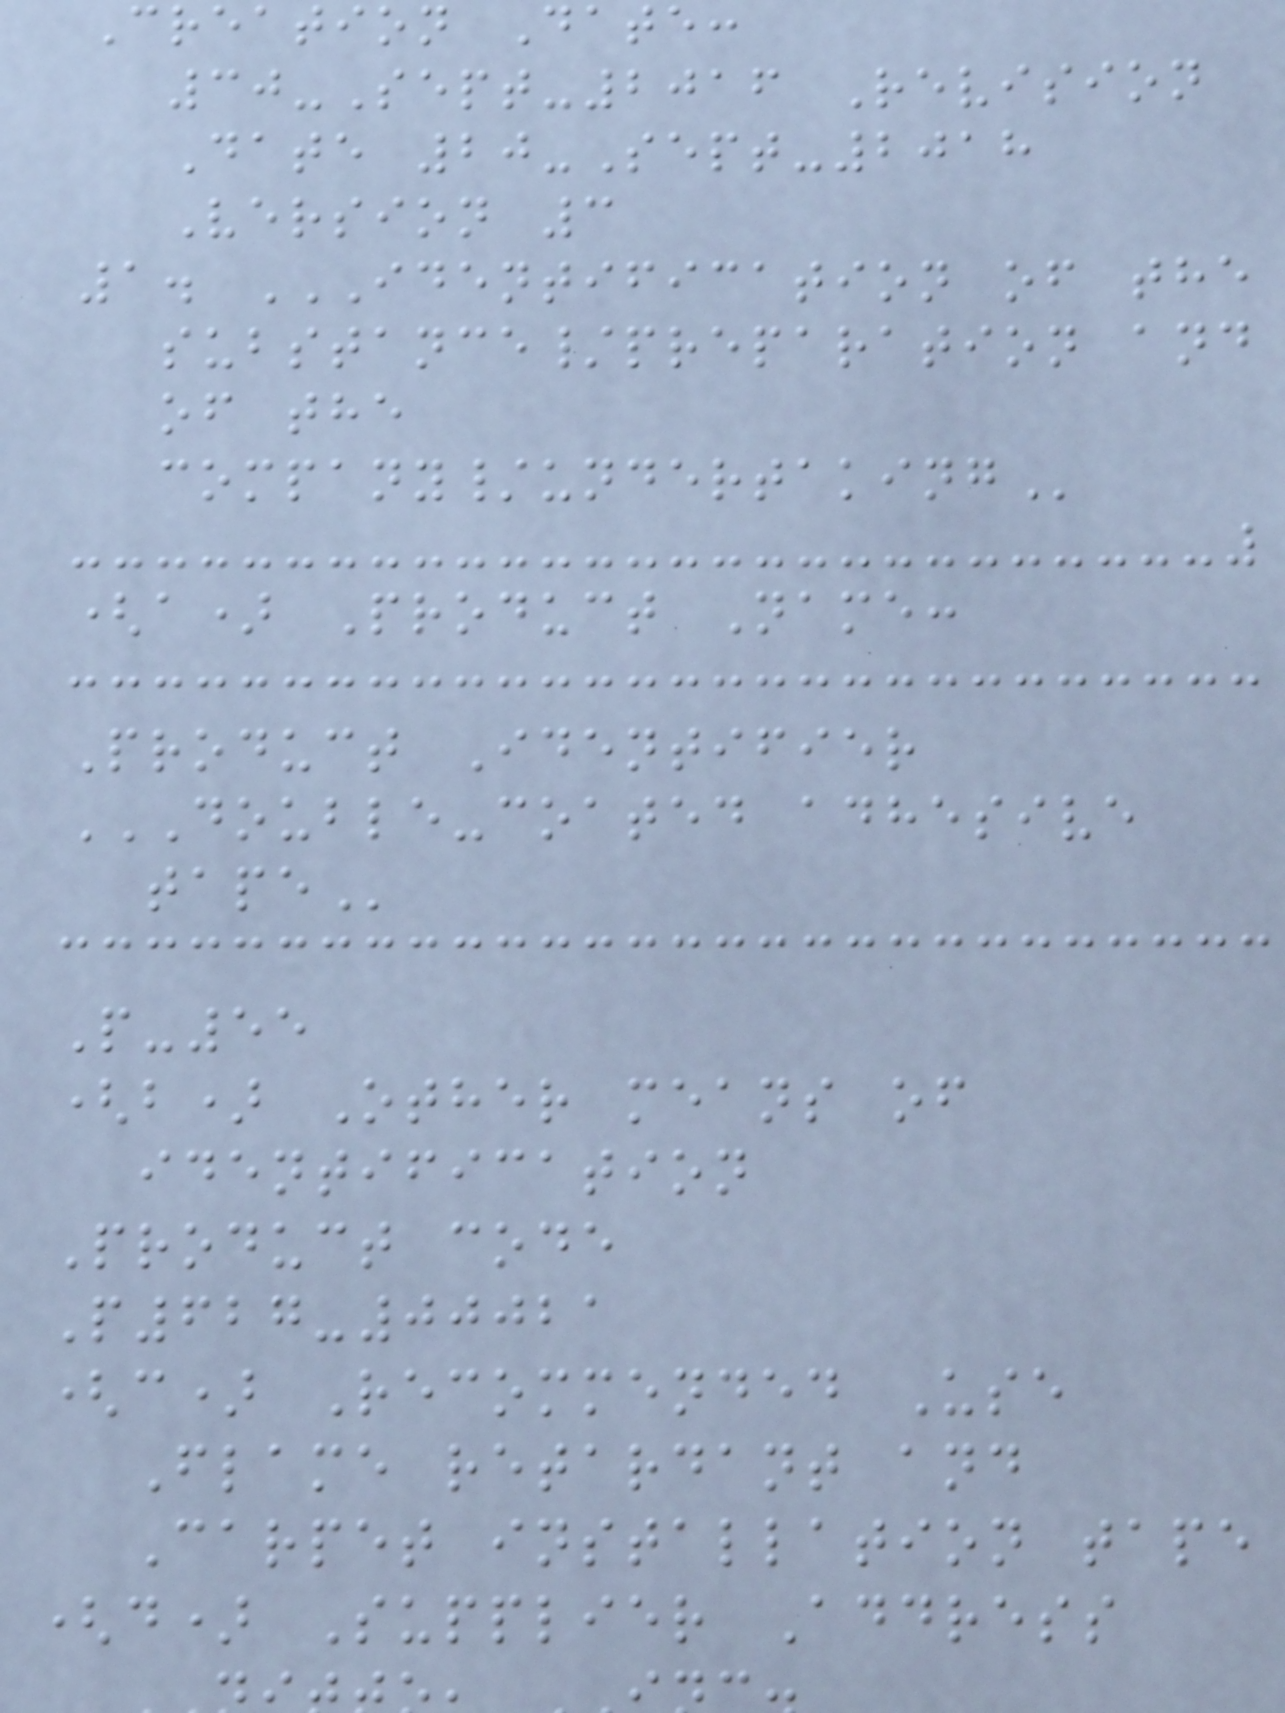Creation Date:
30-Sept-2016 Revision
Date 20-Sept-2018
Version 3
1. IDENTIFICATION OF THE
substance/preparation and
of the
(a) Product Name:
Product Identifier
DOUBLE-COATED ADHESIVE
P-55
(b) Other means of
identification
Product code
P627-00021
(c) Recommended Use
Flame retardant and
Carpet installation tape
(d) Supplier Address
